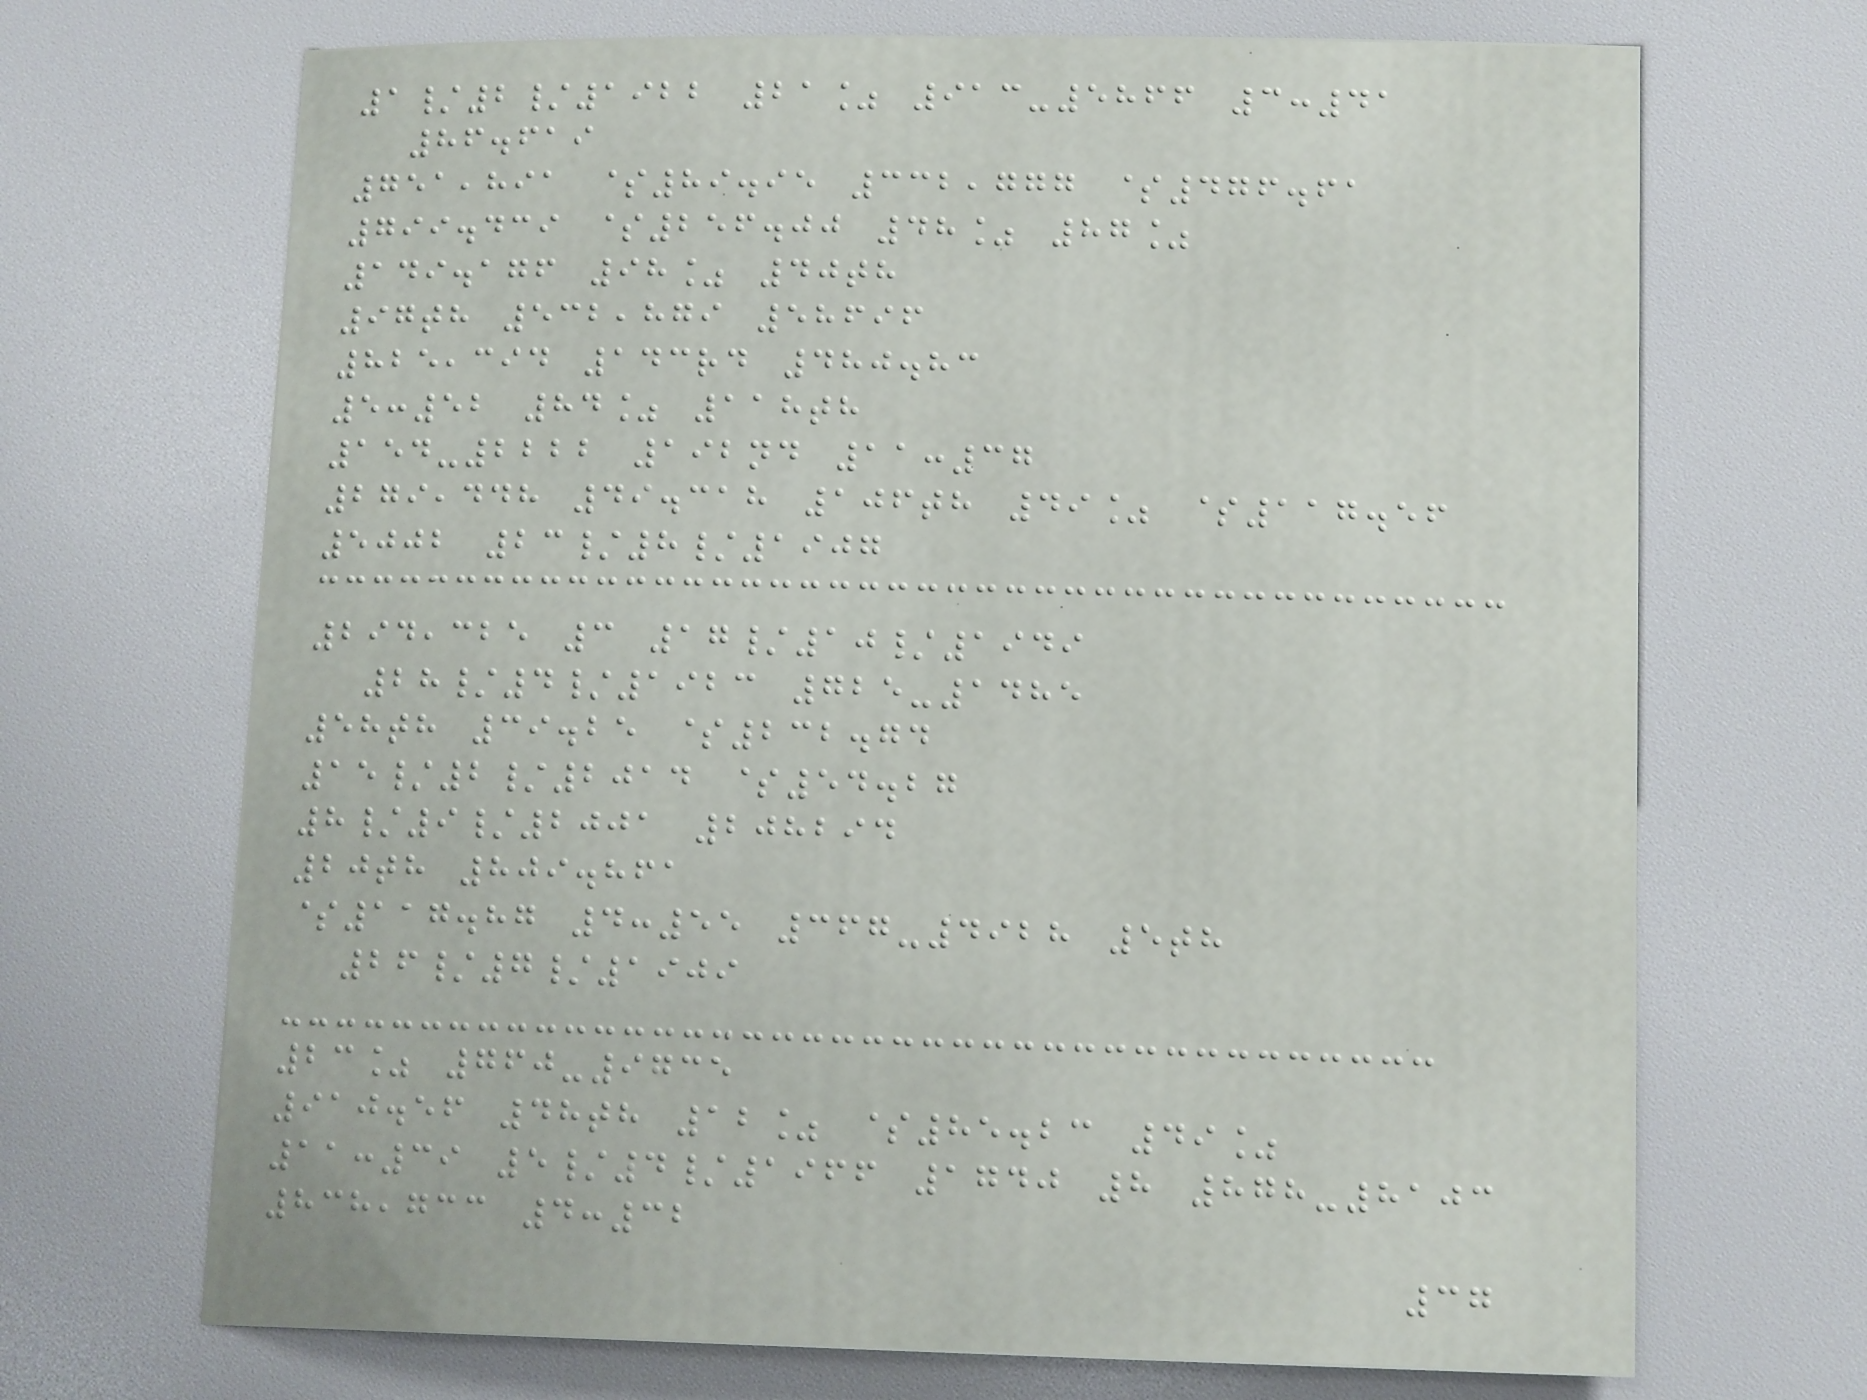1/2/1922 21% 913-5866 3:41
86.619
751,891 $89.95 332,777 $476.61
799.439 $256.00 48% 87%
149.176 98% 40th
97th 532,879 58696
825,394 143rd 480.83
5:52 84% 118th
154-2222 192nd 11:37
279,448 49.318 106th 49% $117.56
5002 23/8/1907
294,325 3 17/10/1949
28/4/1923 725-1485
58th 39.25 $232.74
15/2/2014 $54.27
8/9/2001 208294
20th 809.861
$117.87 4:55 367-4928 5th
26/7/1909
23% 760-9735
910.56 48th 12% $85.23 49%
11:39 5/4/1966 1740 8 878-8103
838,733 4:32
37
